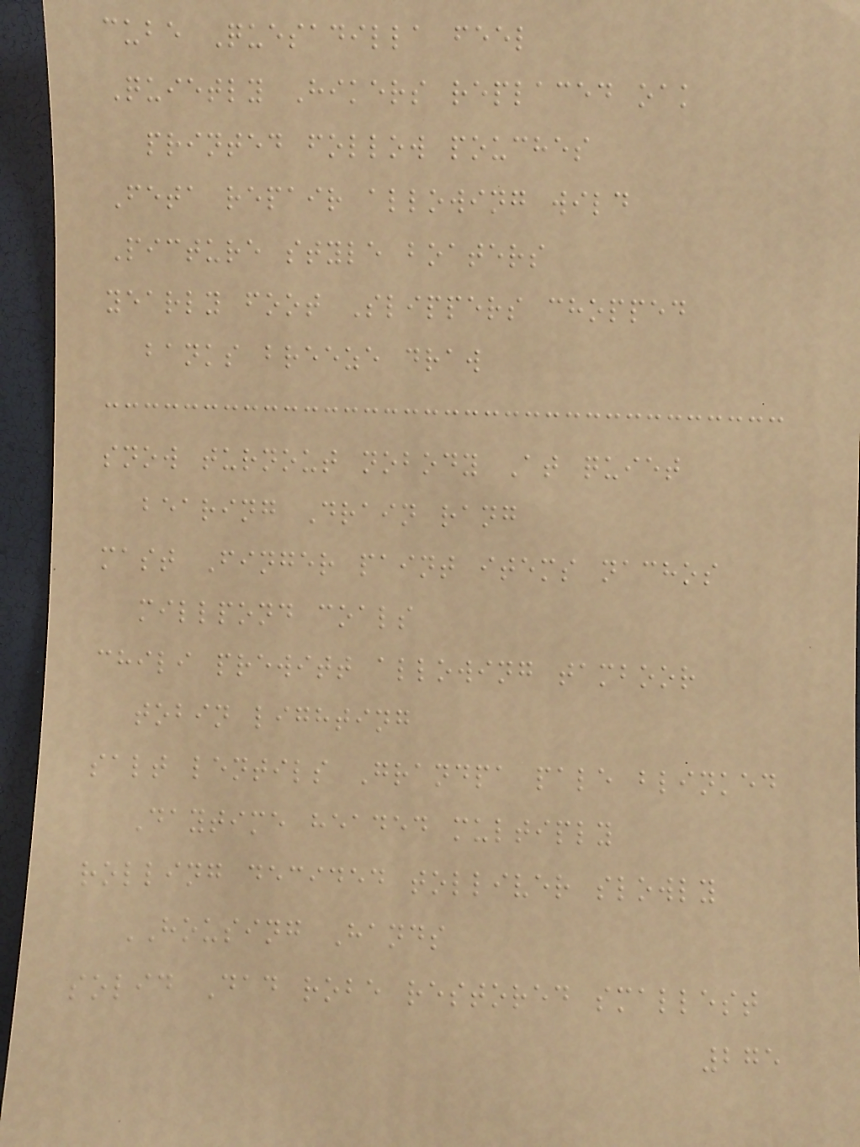cube Quesadilla feel
Quietly Hikers replaced oak
printed follow pouches
Feta repair allowing wild
Picture style boaters
yearly foot Slippers chopped
banks breeze draw
snow turnout nobody At quiet
bearing Drain rang
mast Finger paint items nachos
millpond coals
chili prewitt allowing tamboor
tobin lighting
salt lentils Grandpa pale blinked
Daytime headed multiply
rolling decided tolliver slowly
HOUSING Hands
solid Dad robe restored smallest
275
